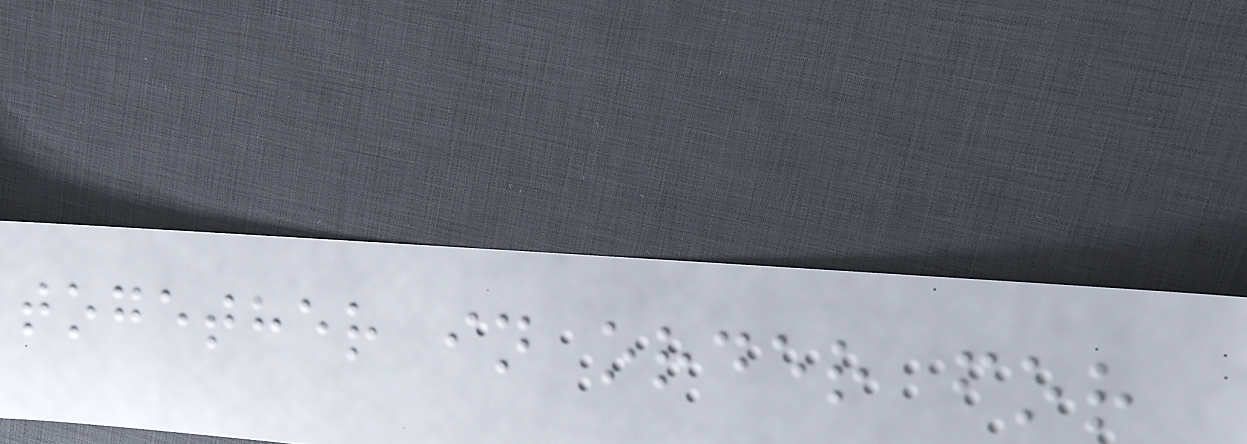together in order for
